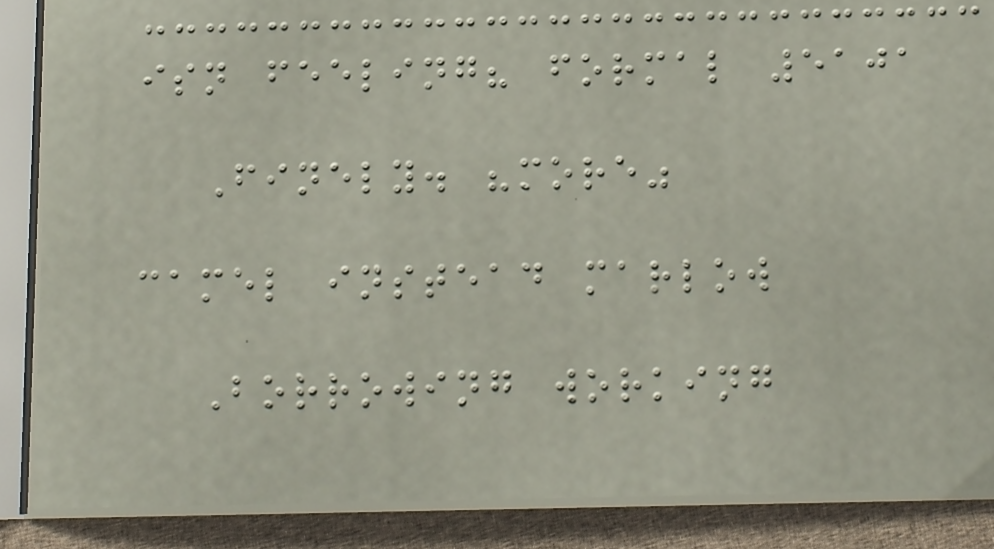isn feeling? formal 5101
Finely. "more"
camel instead marlow
Borrowing working
